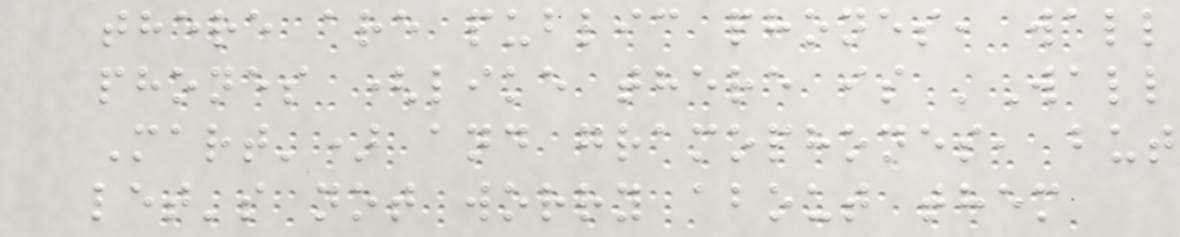there are public phones, wall
phones (like there is 'Wall
Mart') and gramophones, but
let's not worry about them
